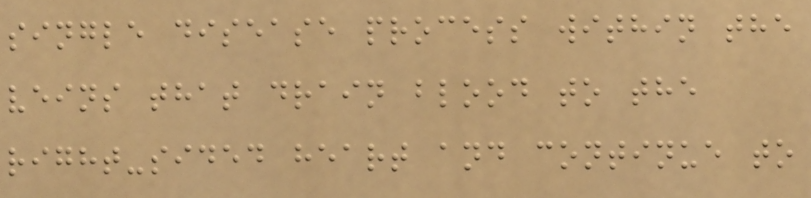single disease process within the
veins that drain blood to the
right-sided heart and continue to
